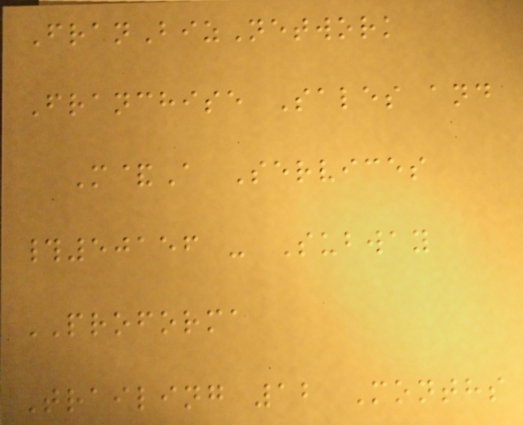FranBizNetwork
Franchise Sales and
M&A Services
#50156 - Subway
PROFORMA
Trailing 12 Months
